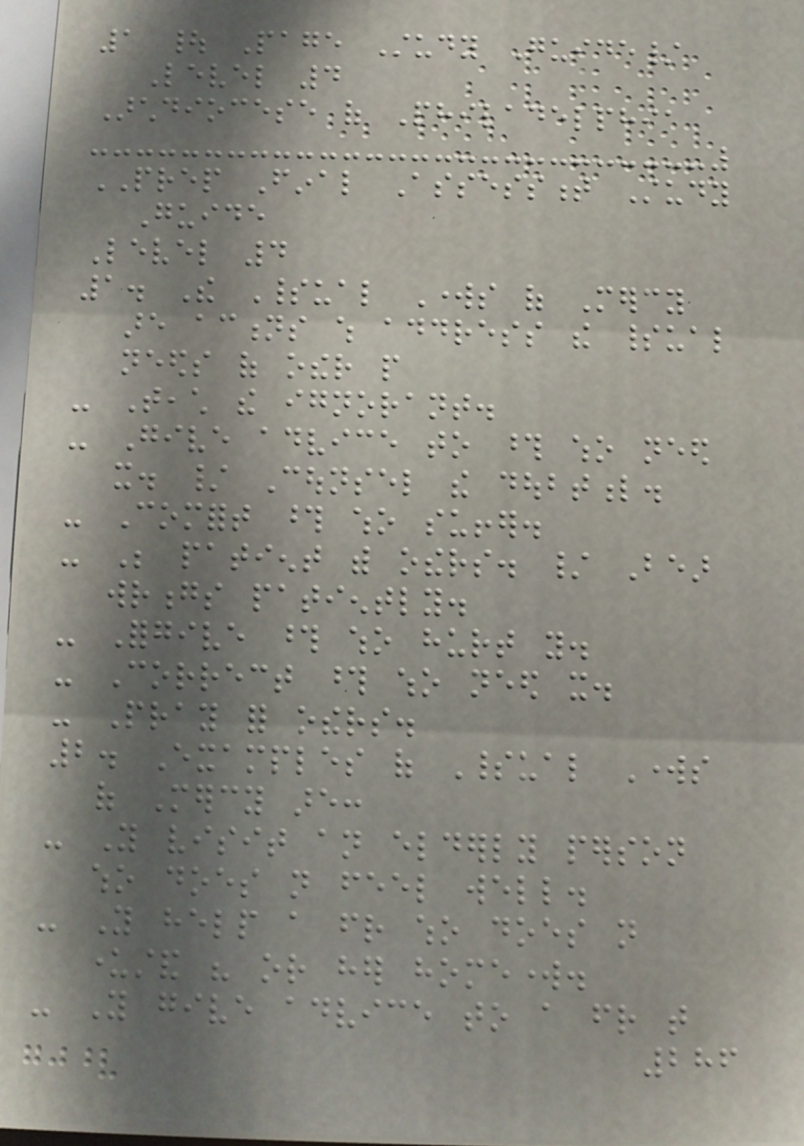1 | Page Study Guide/
Level 4
Archdiocese of Philadelphia
PREP Final Assessment Study
Guide
Level 4
1. The Spiritual Works of Mercy
are actions which address the spiritual
needs of other people
- Teach the ignorant.
- Give advice to those who need
it. / Counsel the doubtful.
- Comfort those who suffer.
- Be patient with others. / Bear
wrongs patiently.
- Forgive those who hurt you.
- Correct those who need it.
- Pray for others.
2. Examples of Spiritual Works
of Mercy are:
- You visit an elderly person
who does not feel well.
- You help a friend who does not
understand his or her homework.
- You give advice to a friend that
286
